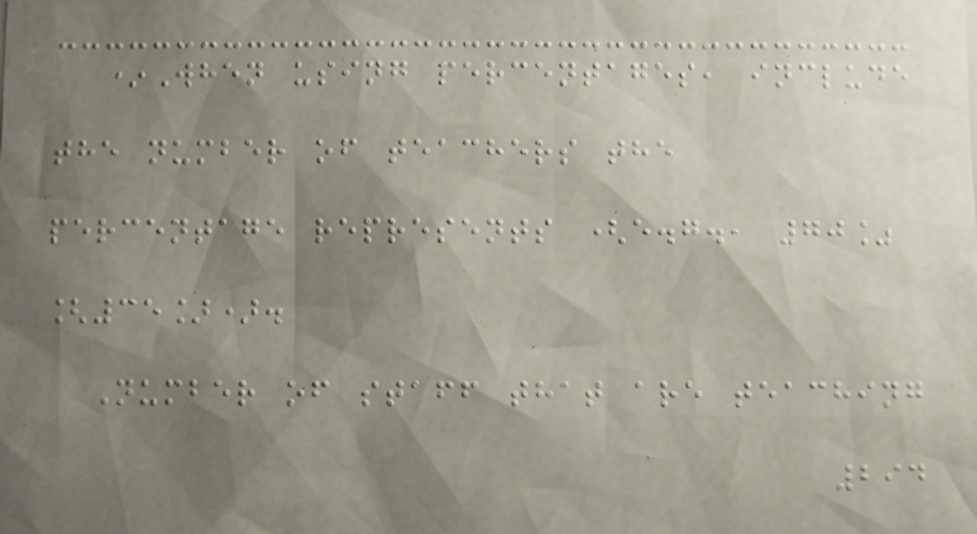*When using percentages, include
the number of teachers the
percentage represents (e.g., 70%
[35]).
Number of staff that are teaching
294
